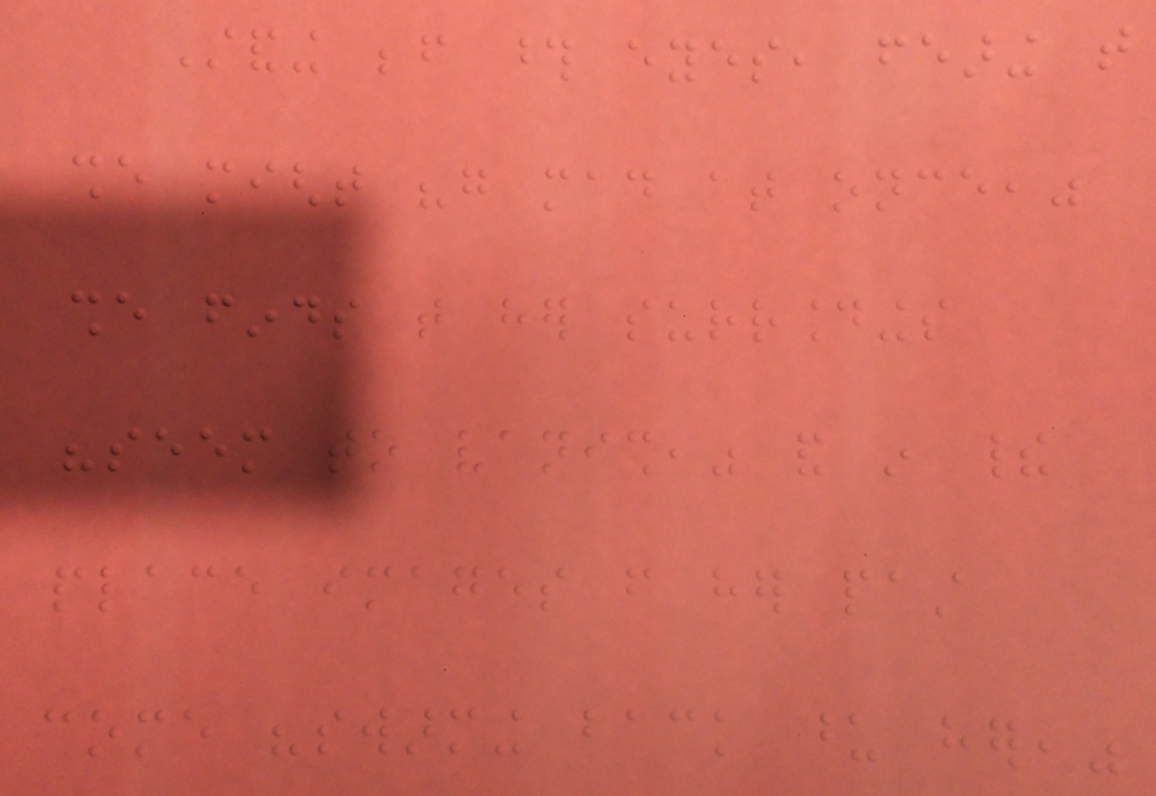Standing before those eyes, fearing that
she might "go mad at once,"
she finds that her surroundings
"seem to vanish," and in their
place images from her past
come "swarming back upon her,"
